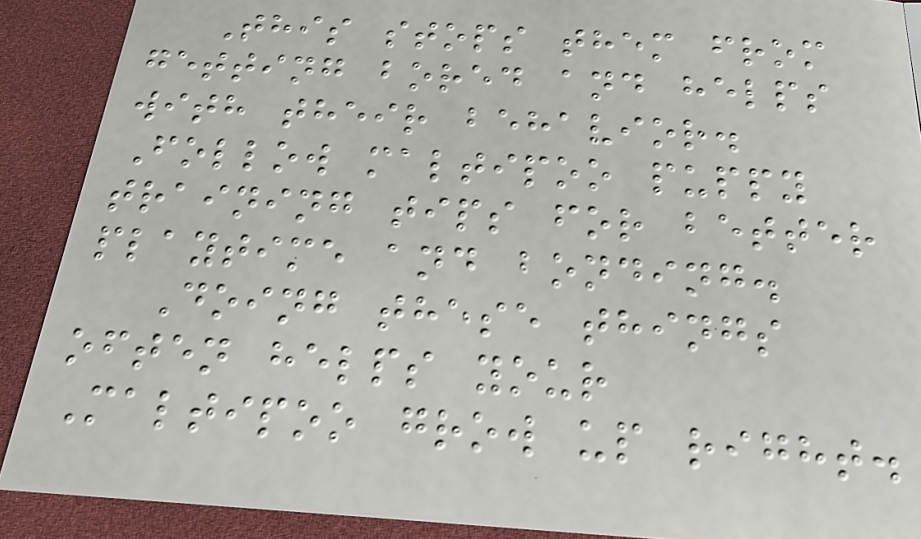This stops them from
getting bored and helps
with their behavior.
Follow maltipoo puppy
training tips for better
playtime and bonding.
Doing these things
often helps your
Maltipoo grow up right.
